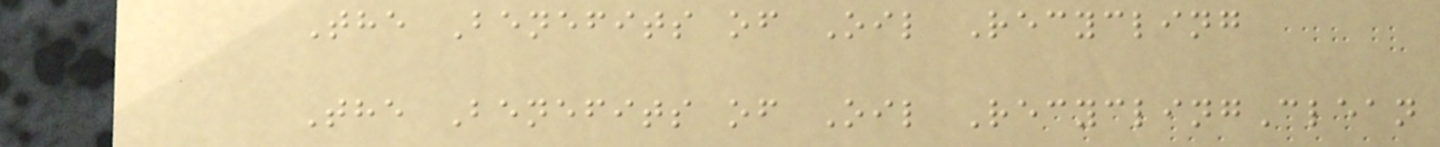The Benefits of Oil Recycling
The Benefits of Oil RecyclingClean
